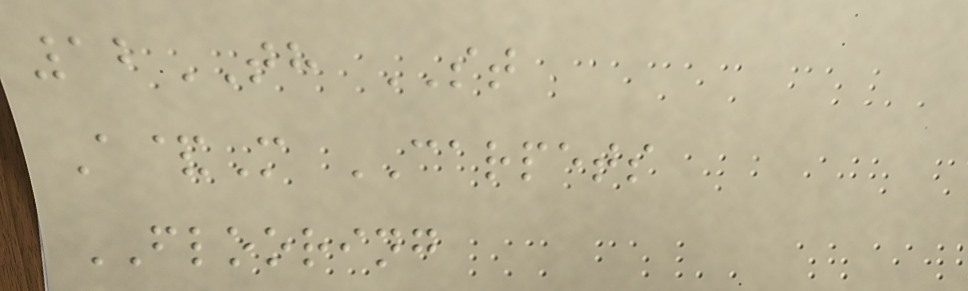12TH ST
A&M CARPETS
FLOORING
